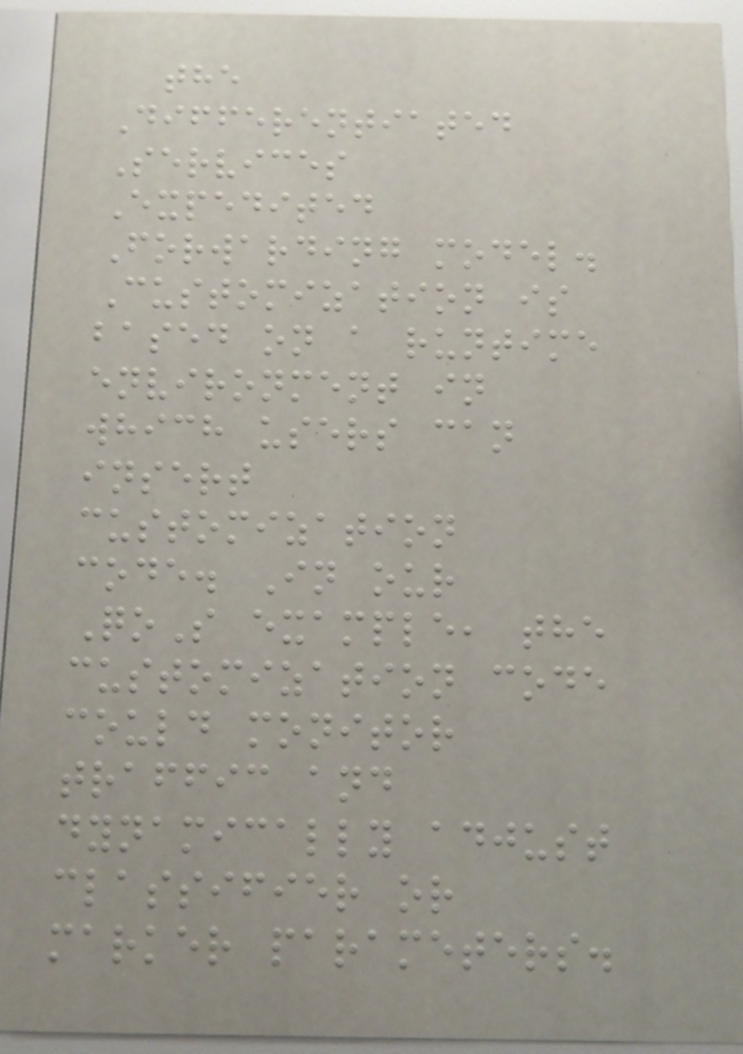the
Differentiated
Services
Expedited
Forwarding model.
Customization is
based on a runtime
environment in
which users can
insert
customization
code. In our
QoS example, the
customization code
could monitor
traffic and
dynamically adjust
classifier or
marker parameters.
